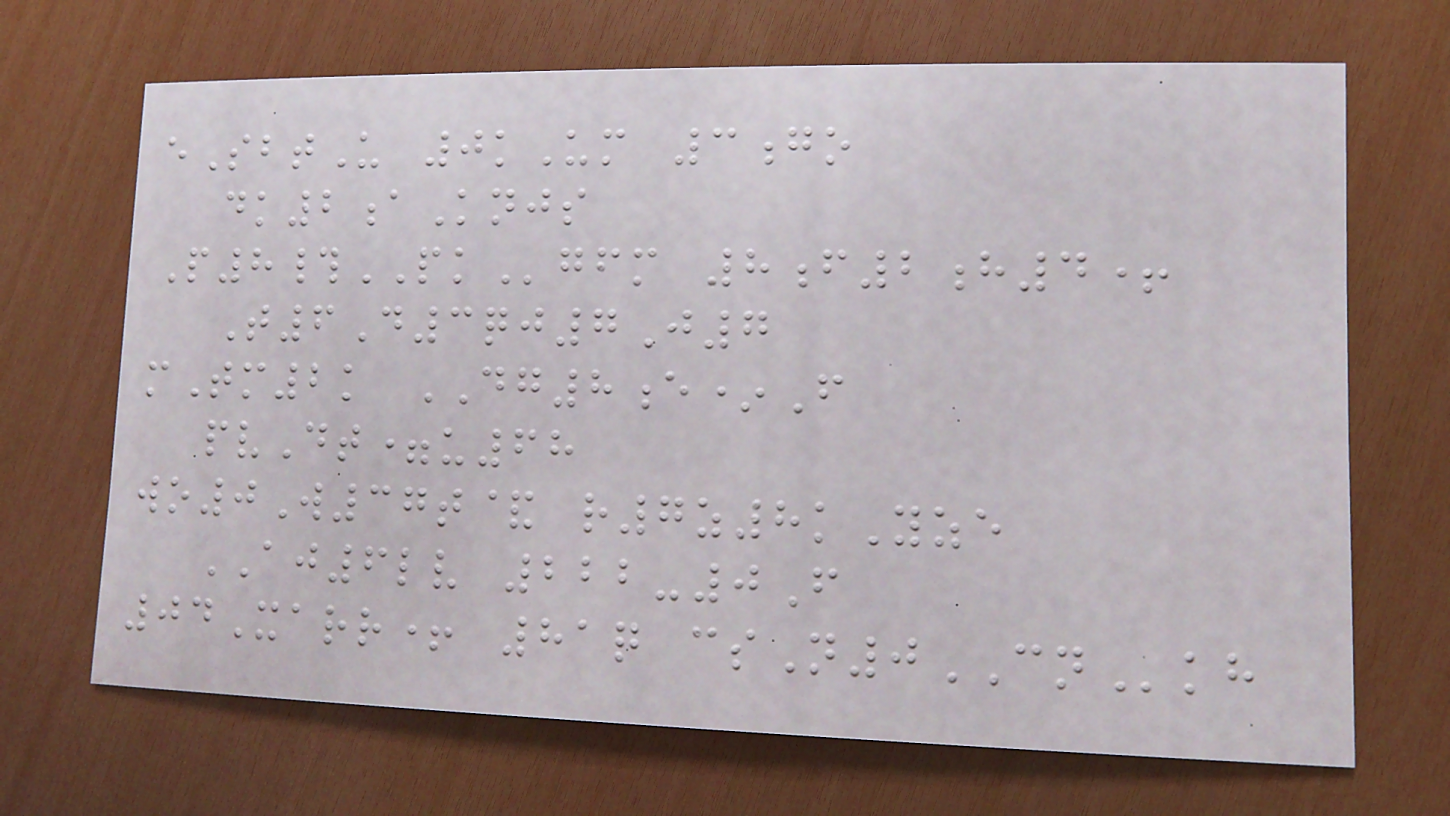eSbtU 0kUm 3go
dk2aKnjs
P8#PKgfm 8f2h4+
T6D3qj7J7
mTm2k DG8e*F
pvDt=u68
wo0W37t& r7z8kYze
AJ6lv 222-0F
04Xarr+ 81q csN0CNkh
